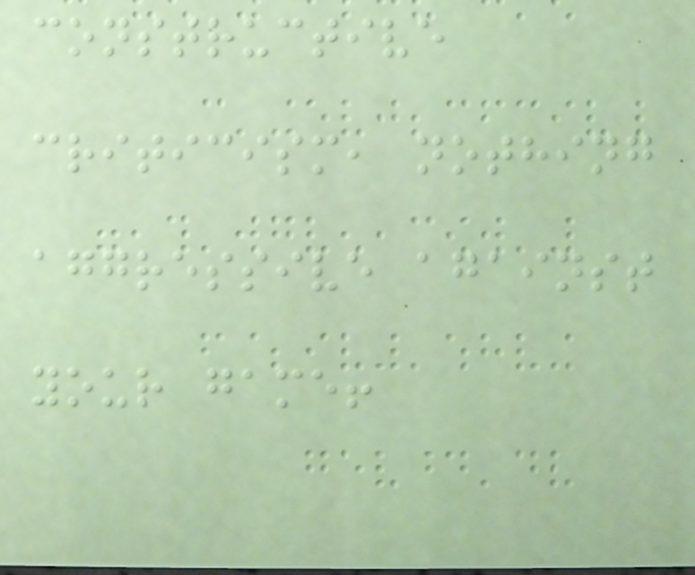constructive
criticism, nothing
aggressive against
your game!
